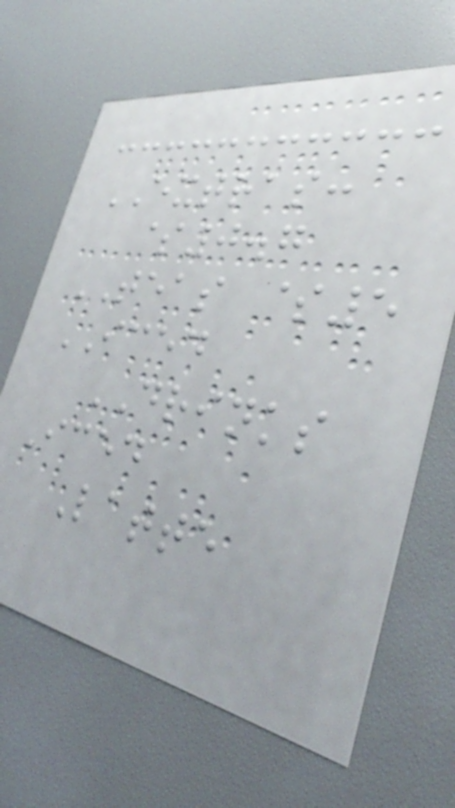EXTRAS:
$0.7
TEAS $5
ICED
DRINKS
Iced
Latte
